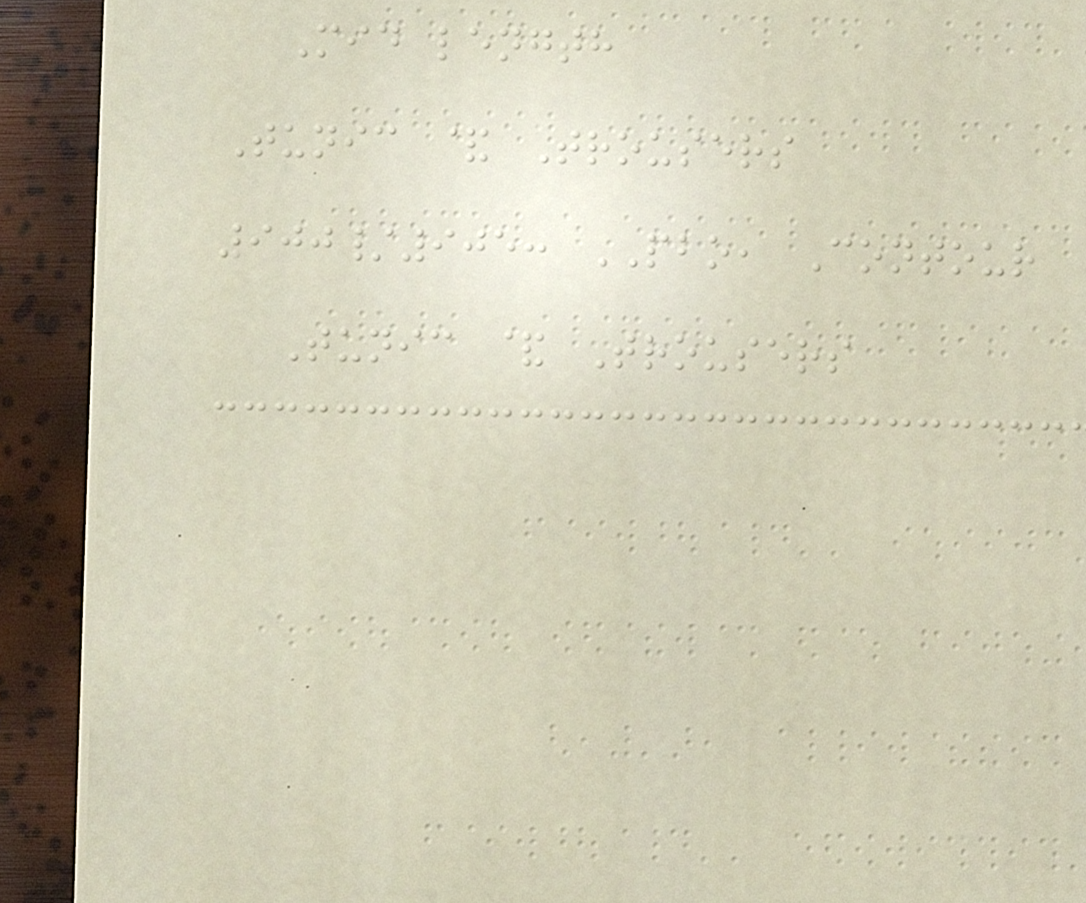Mid length
Tunic & Trousers
900/905: PBO, Contour
Tunic & Trousers
